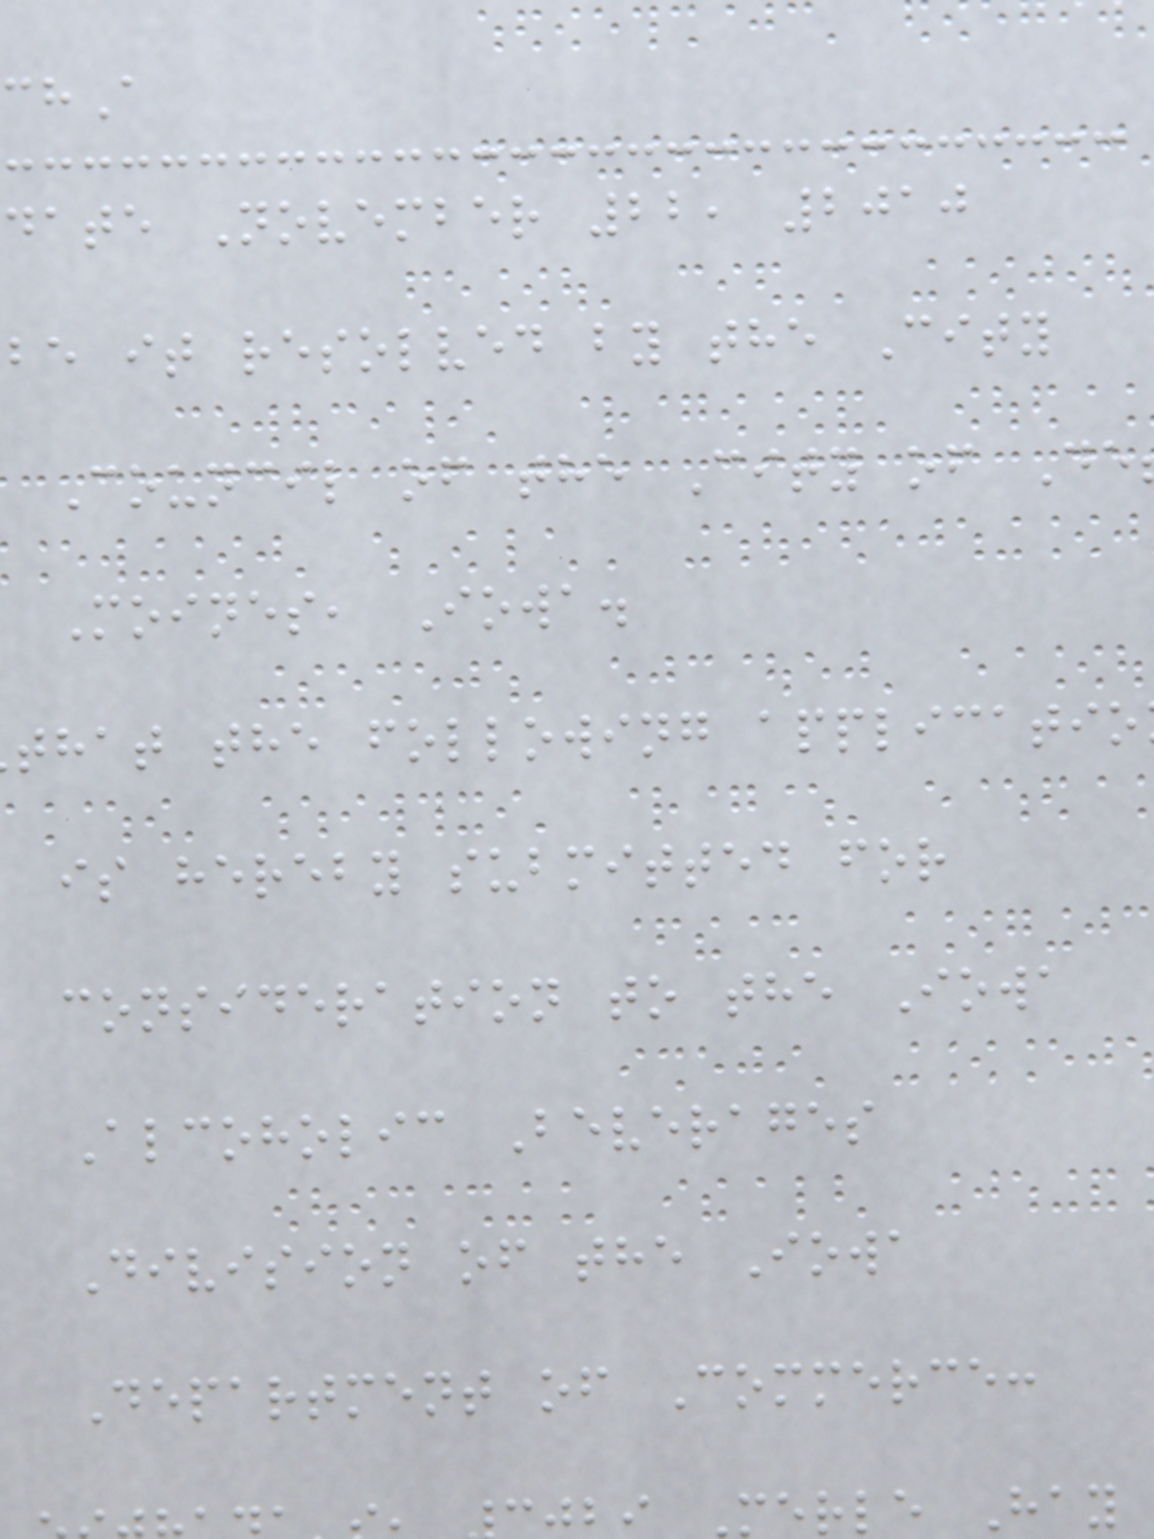date November 22, 2010
be it resolved by the City
Council of the City of De
Moines, Iowa.
that the following applicatio
is hereby submitted for
consideration to the Iowa
Alcoholic Beverages
Division of the Iowa
Department of Commerce:
merle Hay
